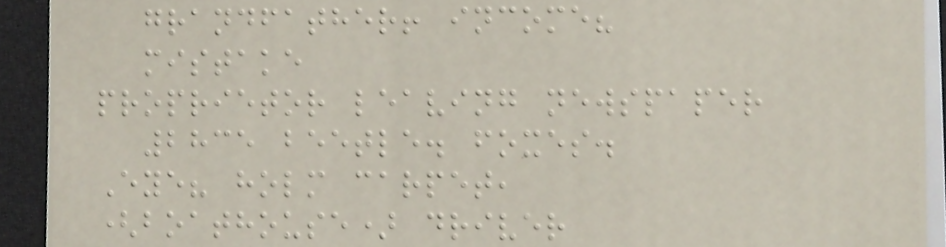grandfather! income?
mistake
proprietor leaving newspaper
2835 beetle. foxes.
Eye? holm carpet,
(boathouse) driver
